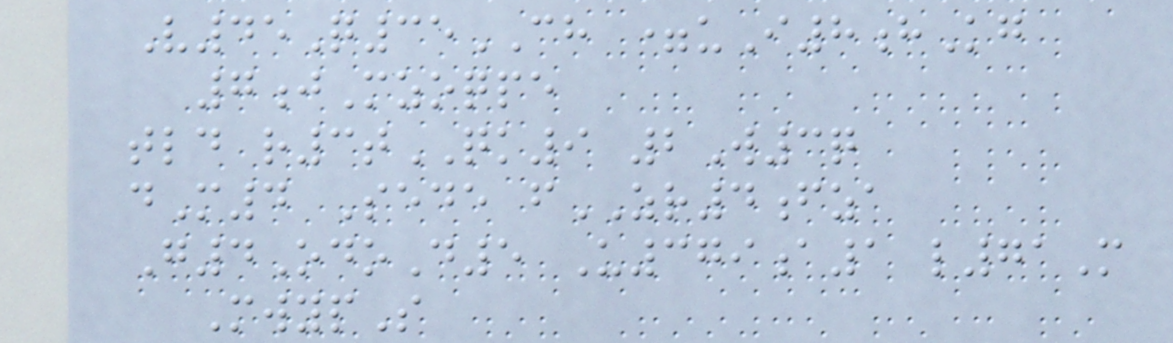V45Q35CH =uI8hKg
7jMzoqpe
tld r3tQK9 2W3q
dM4 Sede fZR4fza
G4OdoD5 U379a1 l71M
MwypS
